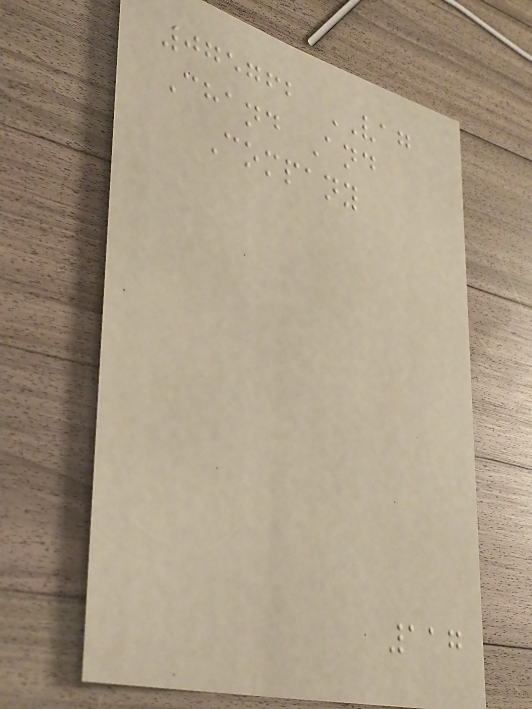075762 VAG
Chand And
Company
117
